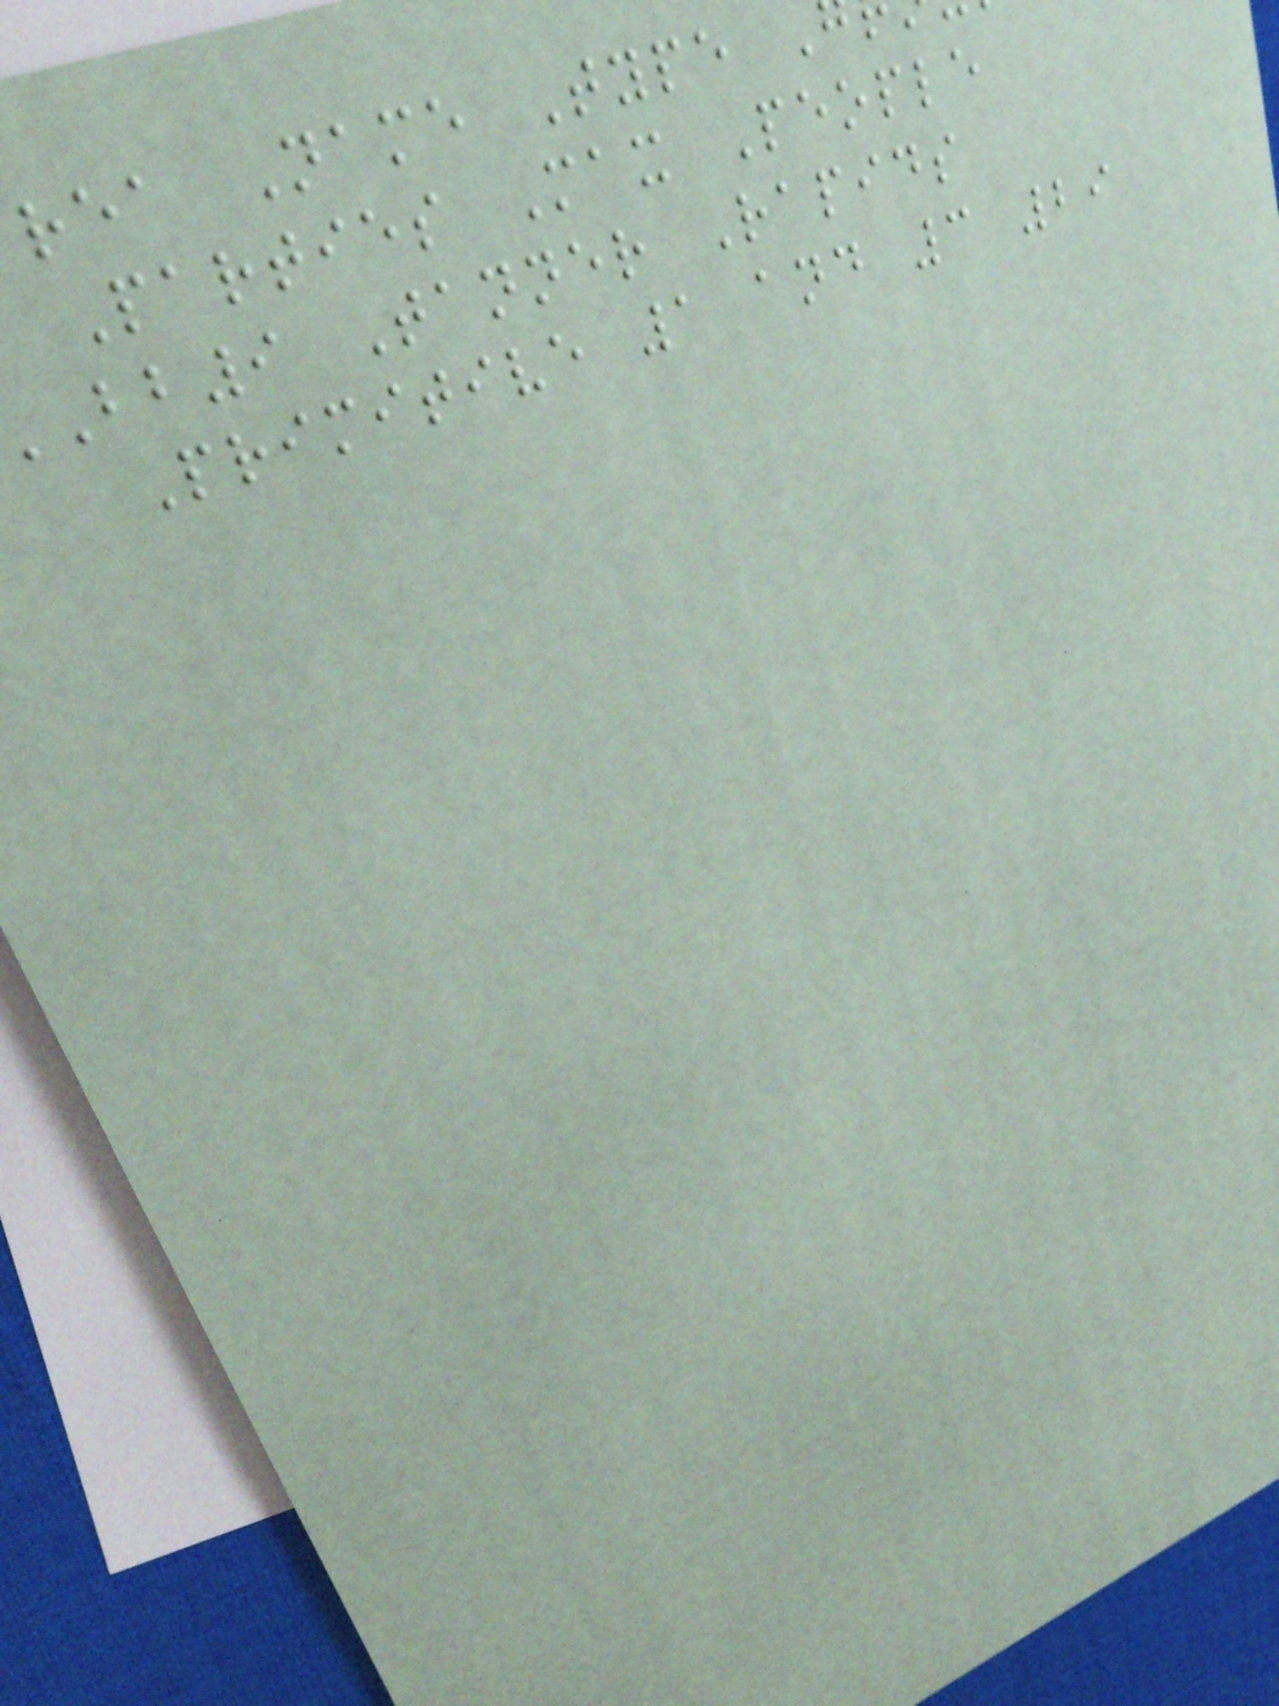rea Name Type
Parties Max People
bb9 Tanner Rapids
Primitive 1 and 3 29
